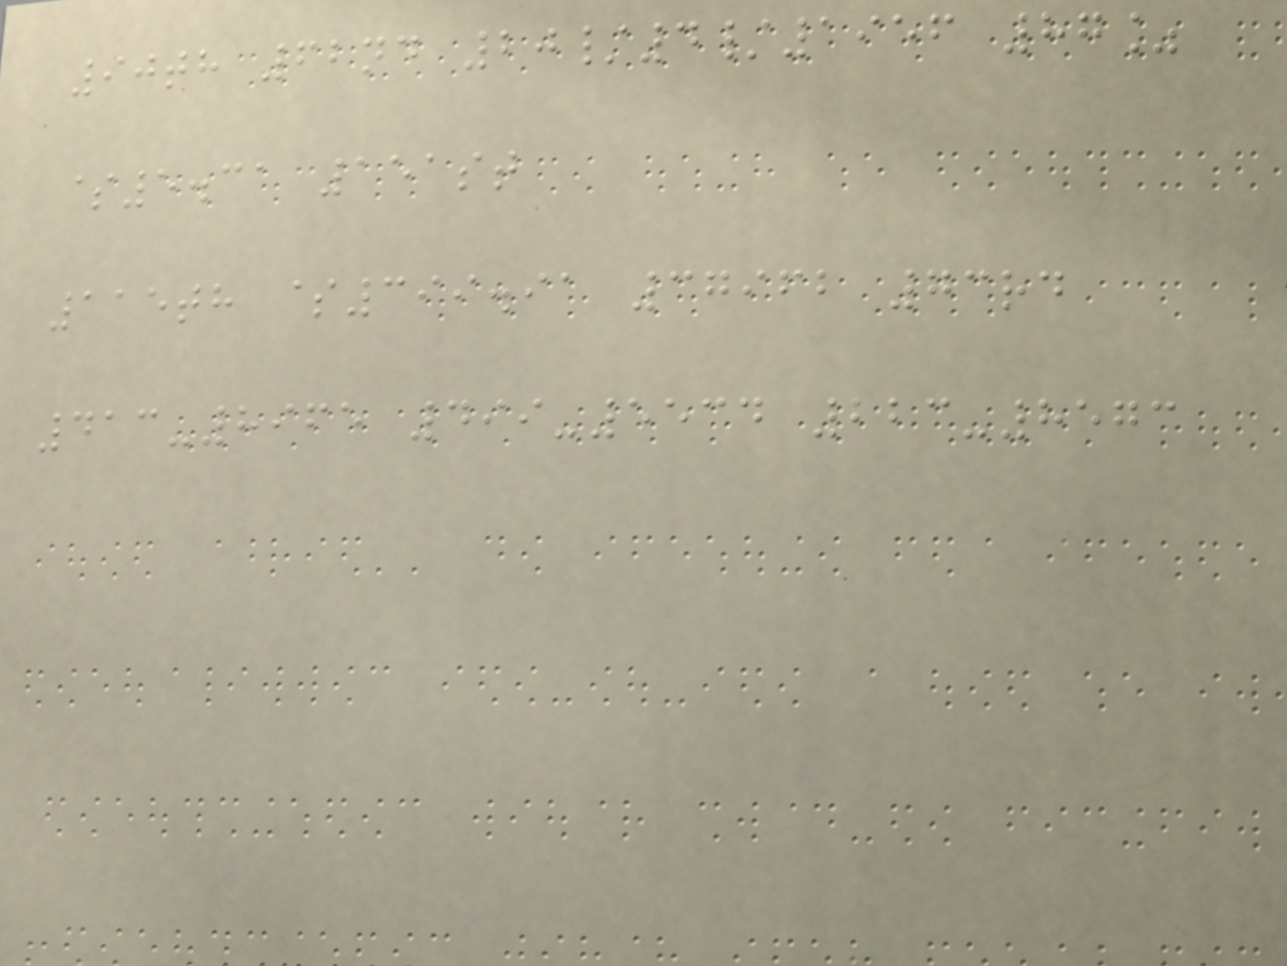90th 62nd 20/4/1956 87%
$5.31 151st
115th $399.91 37962 73rd
413-8965 499-5534 223-8573
